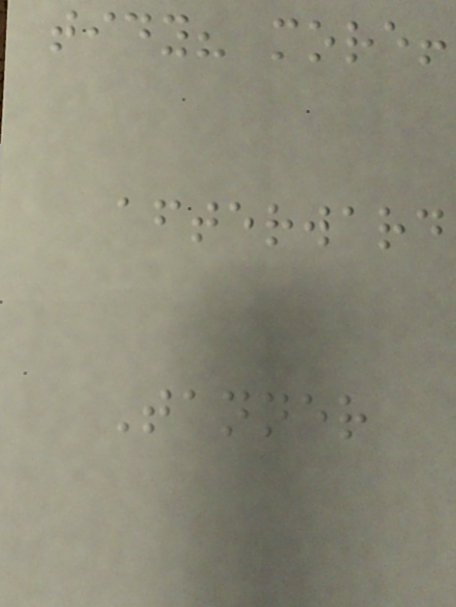tidy? more!
afterward
Tanner
